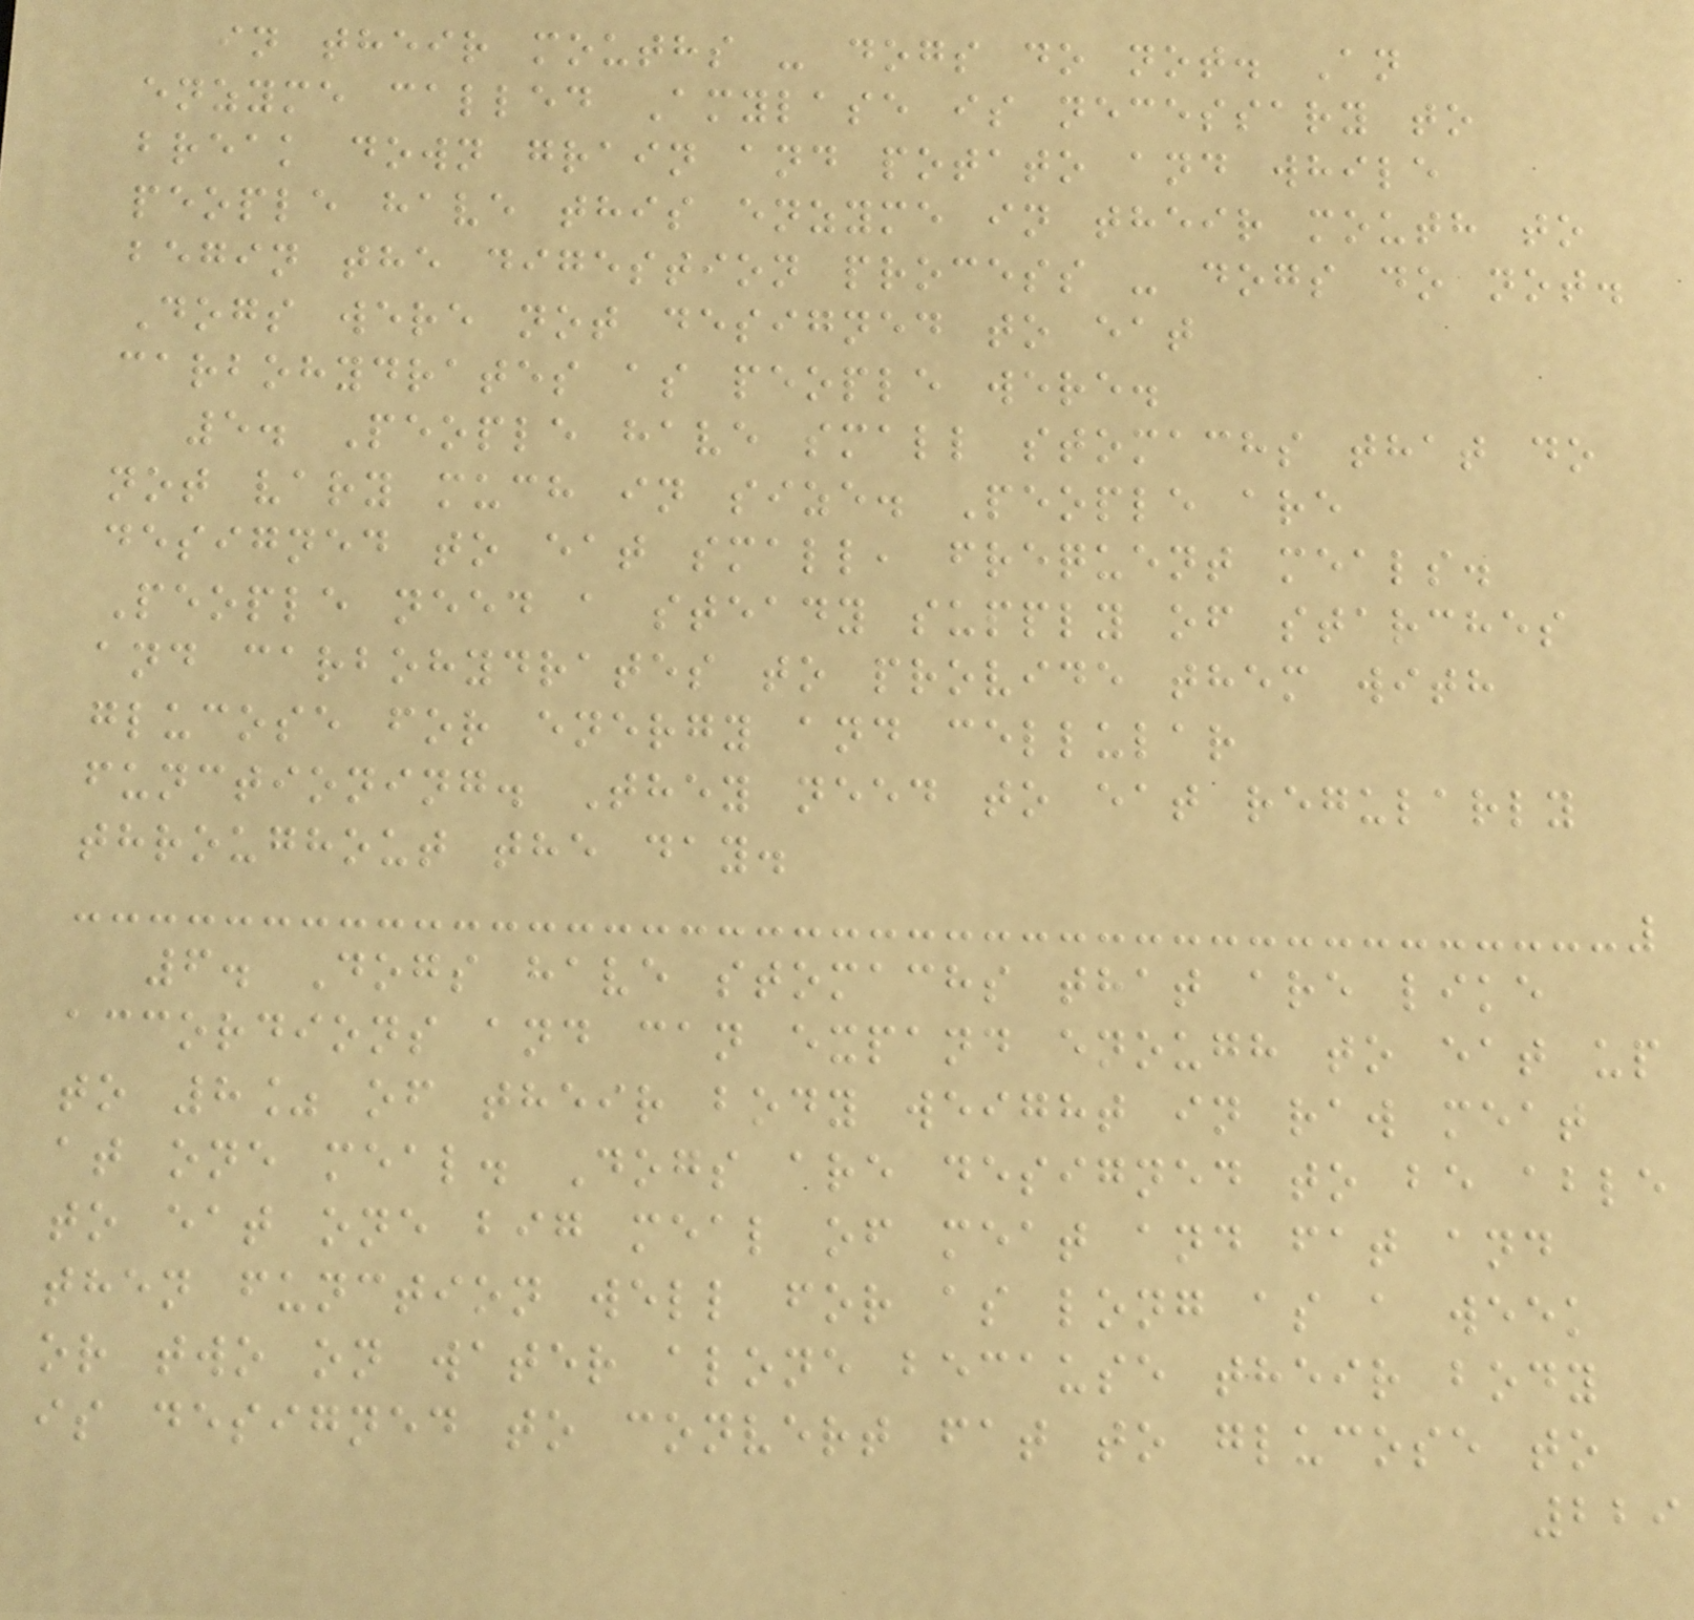in their mouths - dogs do not. An
enzyme called Amylase is necessary to
break down grain and potato and while
people have this enzyme in their mouth to
begin the digestion process - dogs do not.
Dogs were not designed to eat
carbohydrates as people were.
5. People have small stomachs that do
not vary much in size. People are
designed to eat small, frequent meals.
People need a steady supply of starches
and carbohydrates to provide them with
glucose for energy and cellular
functioning. They need to eat regularly
throughout the day.
6. Dogs have stomachs that are like
accordions and can expand enough to eat up
to 8% of their body weight in raw meat
at one meal. Dogs are designed to be able
to eat one big meal of meat and fat and
then function well for as long as a week
or two on water alone because their body
is designed to convert fat to glucose to
229
